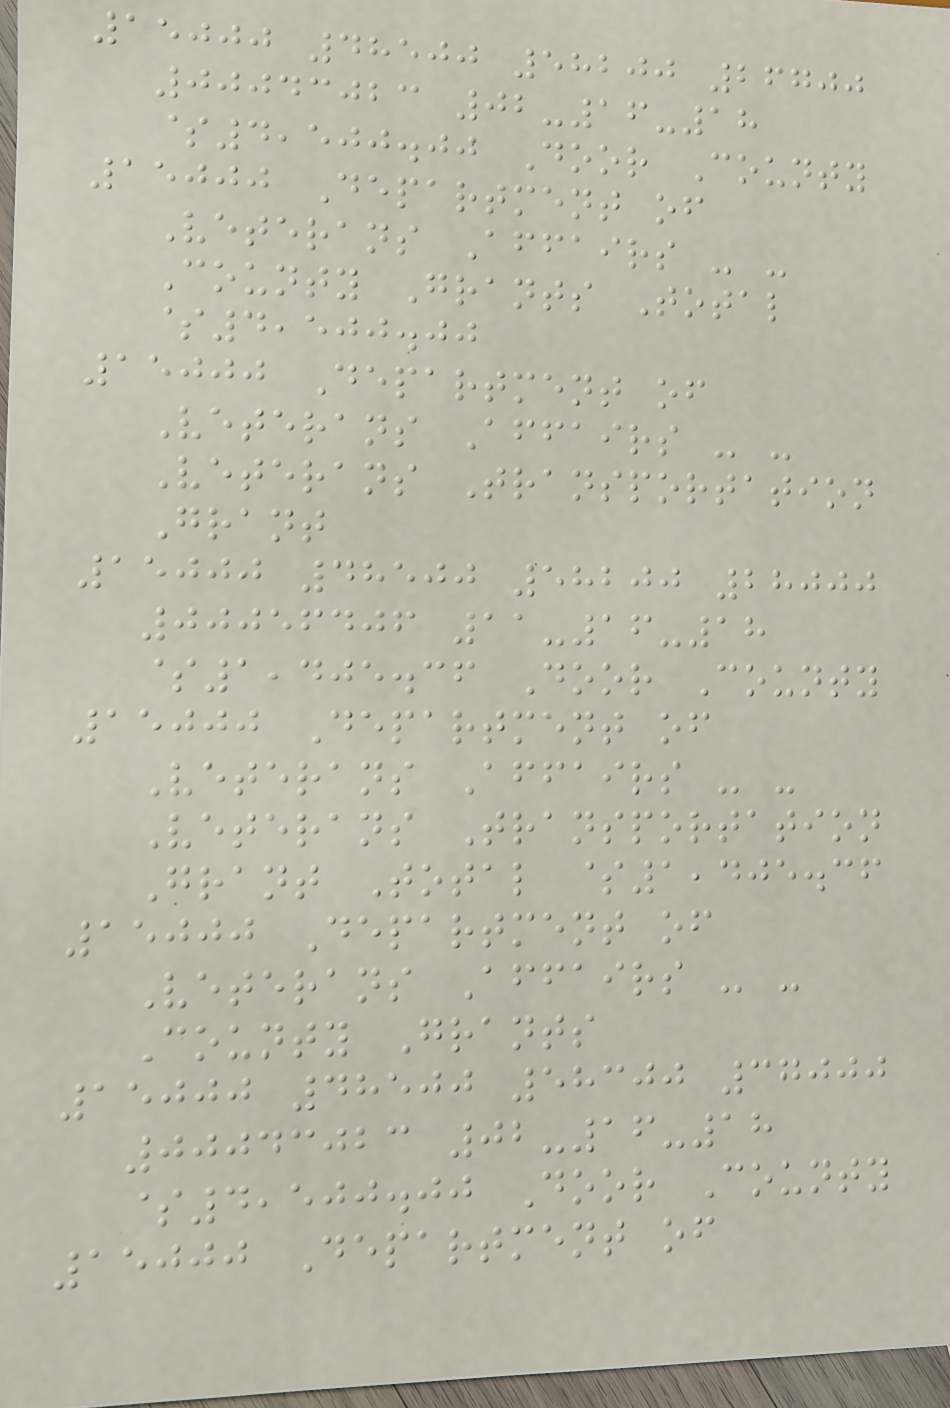15000 48500 58200 26700
00043023 02-16-18
$4,500.00 Door County
15000 Department of
Veterans Affairs - -
County Grants Total
$4,500.00
15000 Department of
Veterans Affairs - -
Veterans Transportation
Grant
15000 48500 58200 28000
00056406 11-16-18
$1,405.36 Door County
15000 Department of
Veterans Affairs - -
Veterans Transportation
Grant Total $1,405.36
15000 Department of
Veterans Affairs - -
County Grants
15000 48500 58300 37000
00043023 02-16-18
$4,500.00 Door County
15000 Department of
